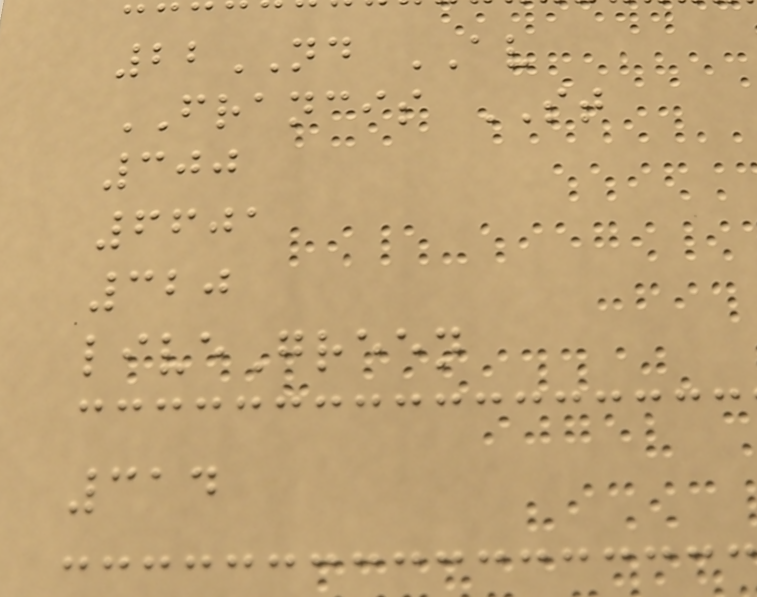22ND AV
FRANCIS ST
300
6601
320
liveGreen
314
